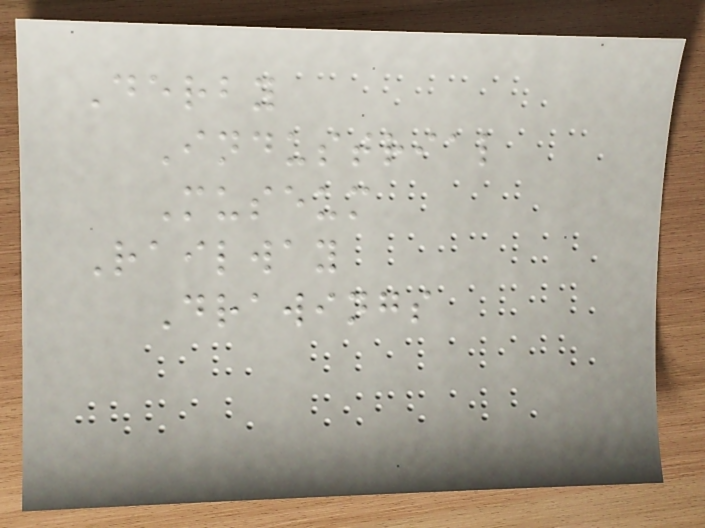Derby
Industrial
Museum
Railway
Drawings
